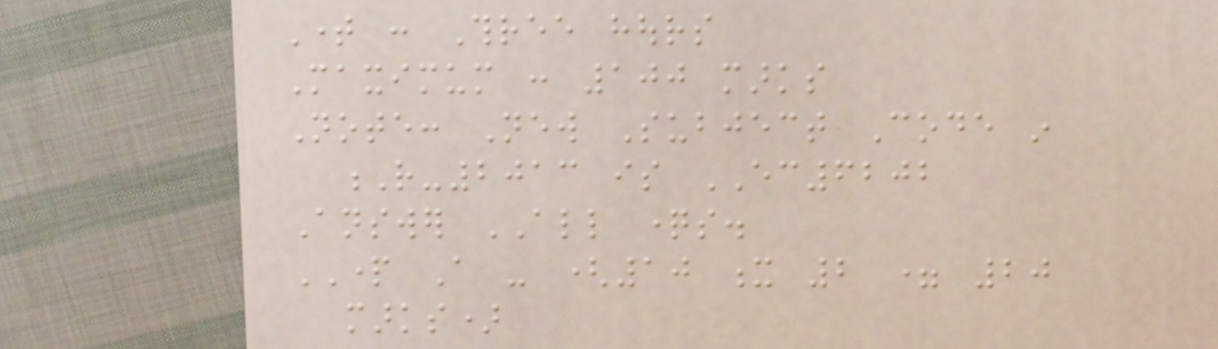Time : Three hours
Maximum : 100 marks
Note: New Subject Code in
R-2013 is EC6202
Answer ALL questions.
PART A - (10 x 2 = 20
marks)
